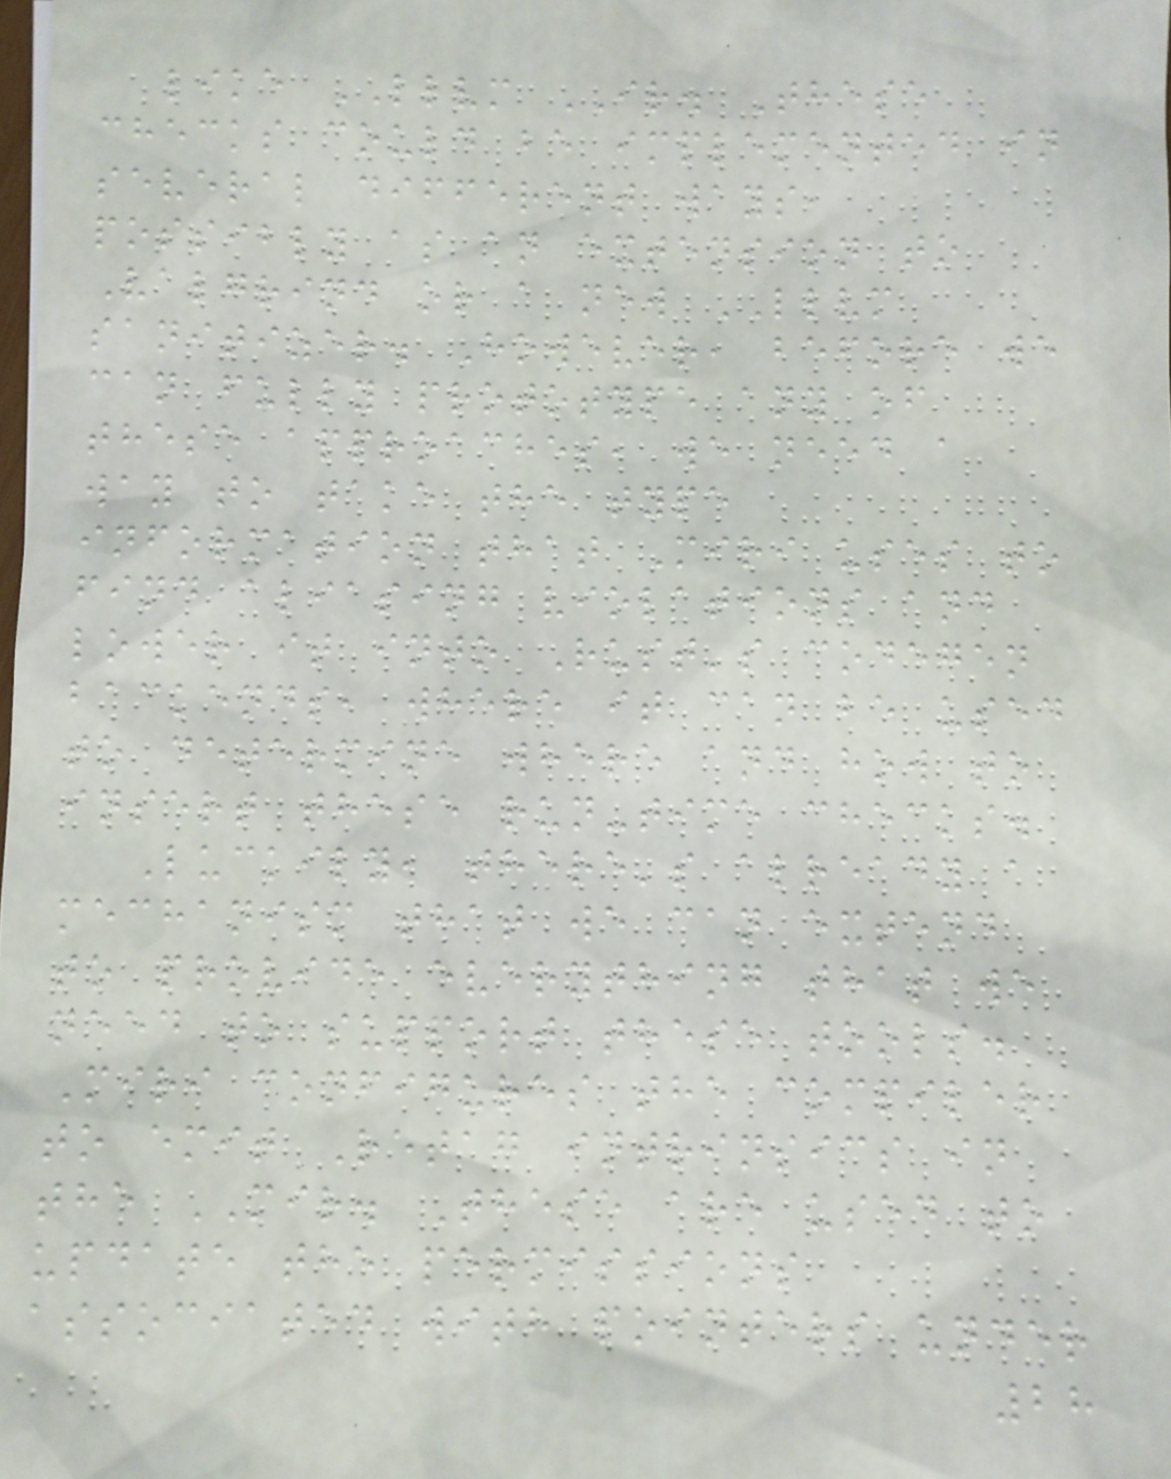like LLVM IR. These
checks could be implemented in
several different ways,
possibly as an extension to
Valgrind or a new LLVM
sanitizer. However, before we
can fully prototype any of
these approaches, we need a
way to take the type
information that Miri uses to
find aliasing violations and
lower it into Rust's codegen
backends, where it can be used
to determine where and how to
insert these run-time checks.
Luckily, there's already a
mechanism that we can extend
to provide everything that we
need to support these tools.
Miri configures the compiler
to emit Retag intrinsics in
the MIR. These are used to
update the permissions
associated with pointers under
28
